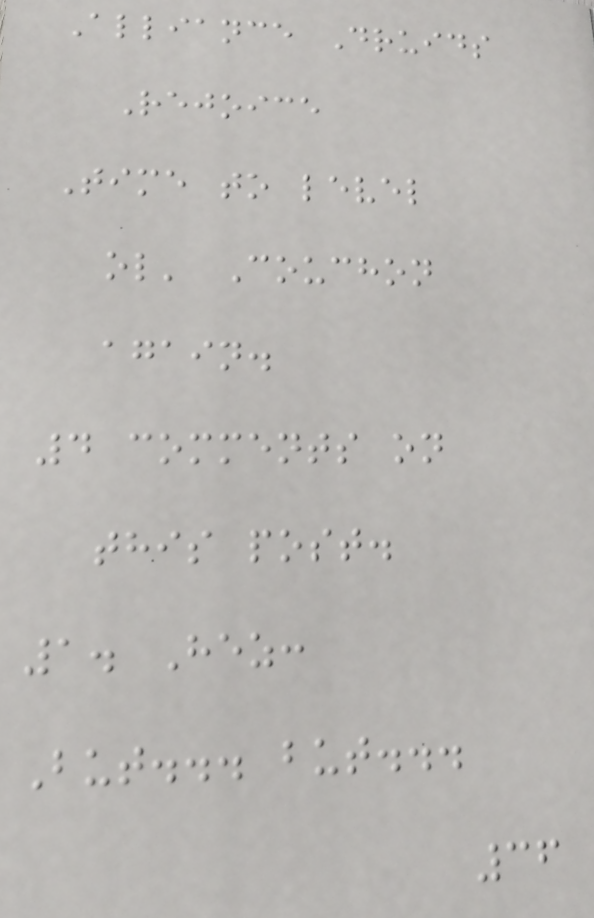Alliance Druids
Rejoice
Time to level
ol' Couchon
again.
4 comments on
this post.
1. Hez:
But... but...
36
